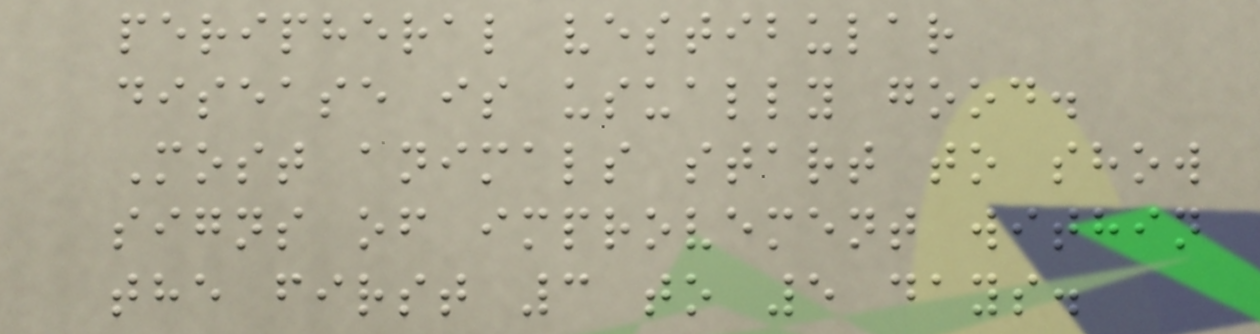peripheral vestibular
disease is usually good.
Most animals start to show
signs of improvement within
the first 3 to 5 days.
